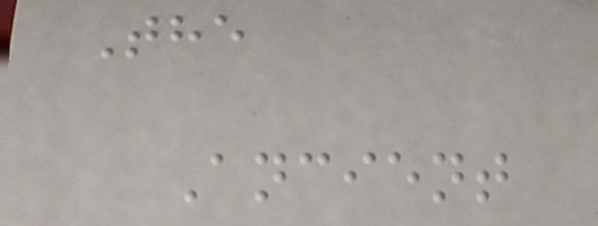The
Ancient
